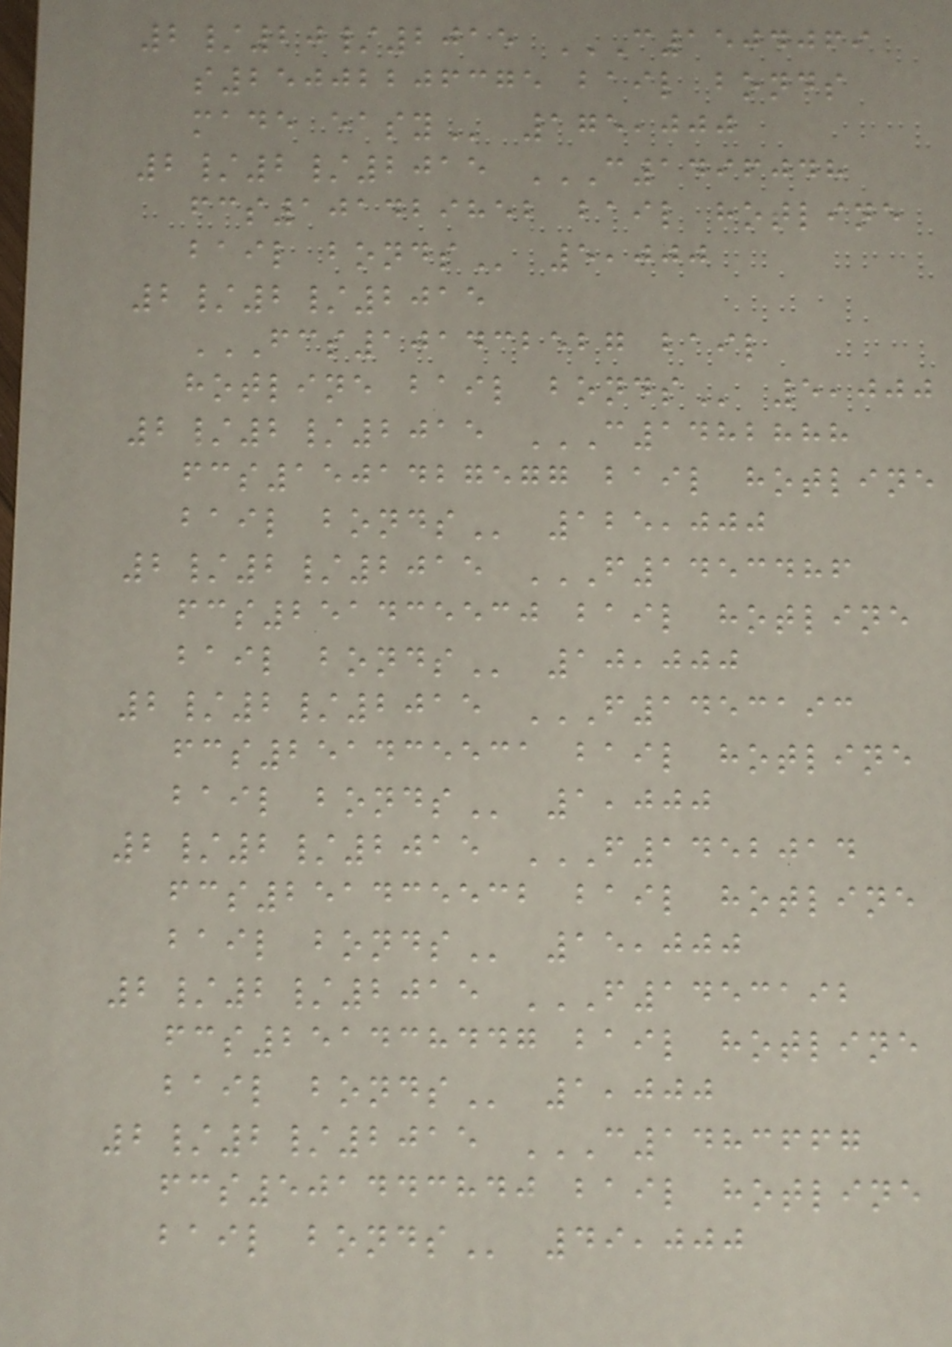2/20/2015 C1504069
S25002206375 BAIL BONDS
MADE EASY 175,000
2/2/2015 C1496048
FCS101429852 BAIL HOTLINE
BAIL BONDS 5,000
2/2/2015
FCS101432527 BAIL
HOTLINE BAIL BONDS 5,000
2/2/2015 C1482888
FCS1501427577 BAIL HOTLINE
BAIL BONDS 125,000
2/2/2015 F1453486
FCS251435530 BAIL HOTLINE
BAIL BONDS 10,000
2/2/2015 F1453193
FCS251435531 BAIL HOTLINE
BAIL BONDS 1,000
2/2/2015 F1452014
FCS251435532 BAIL HOTLINE
BAIL BONDS 15,000
2/2/2015 F1453192
FCS251438447 BAIL HOTLINE
BAIL BONDS 1,000
2/2/2015 C1483667
FCS501443840 BAIL HOTLINE
BAIL BONDS 49,000
